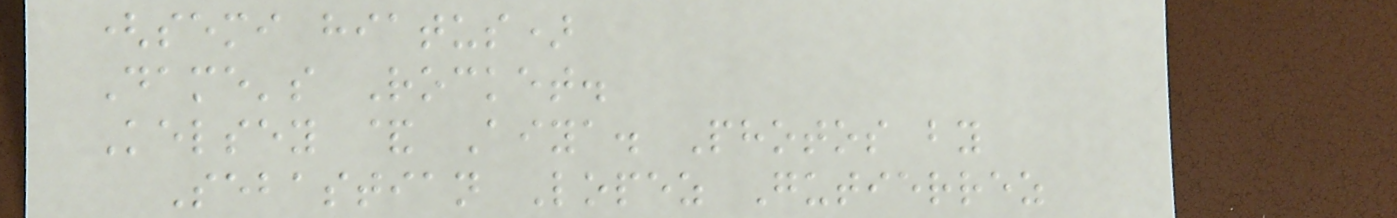(semi hiatus)
Dame's Rocket.
Kelsey & Aiya. Photos by
Sebastian Lopez Gutierrez
